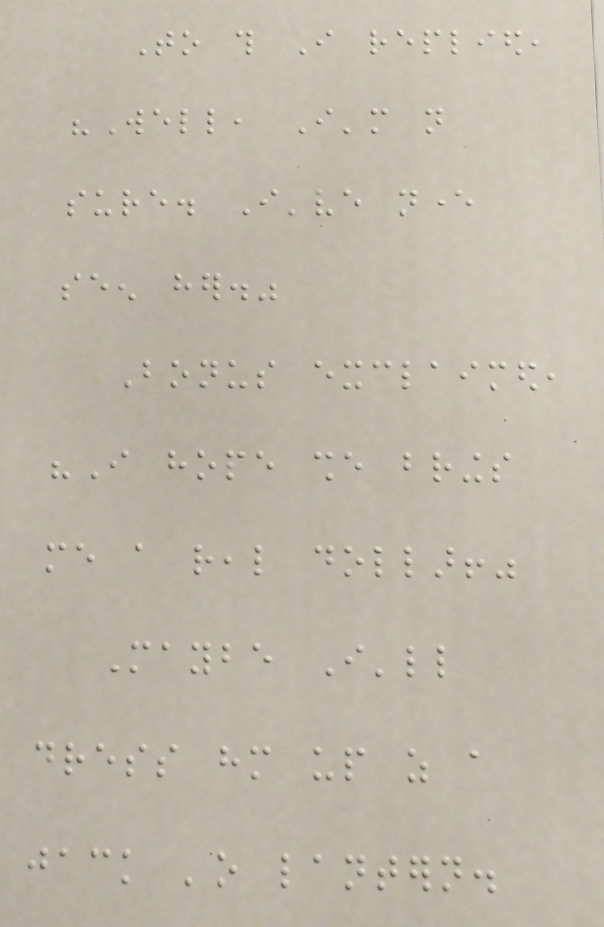To this I replied,
"Well, I'm not
sure. I've never
seen her."
Bonus exclaimed,
"I hope she brings
me a real dollar!"
Maybe I'll
dress him up as a
jack 'o lantern.
